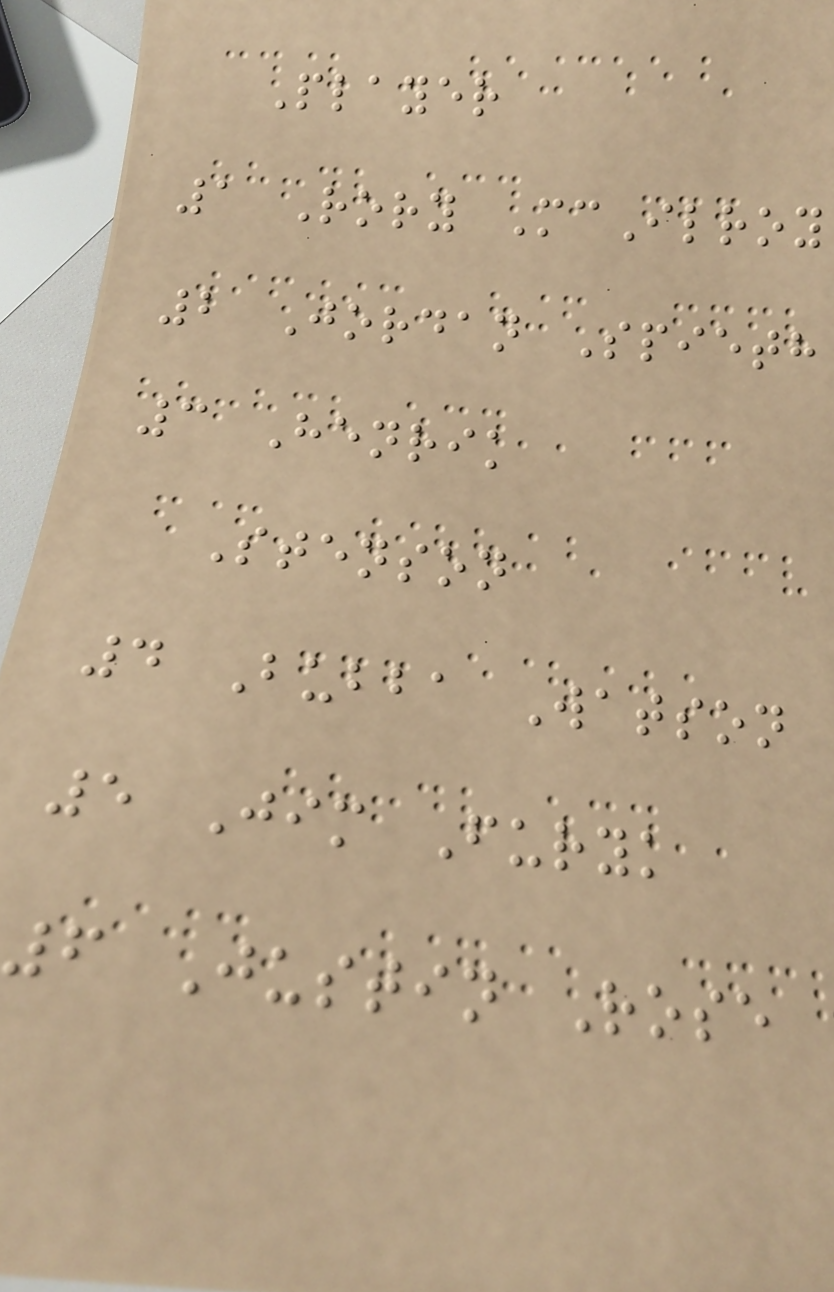Player
1 Rory McIlroy
2 Jordan Spieth
3 Henrik
Stenson
4 Bubba Watson
5 Jim Furyk
6 Justin Rose
